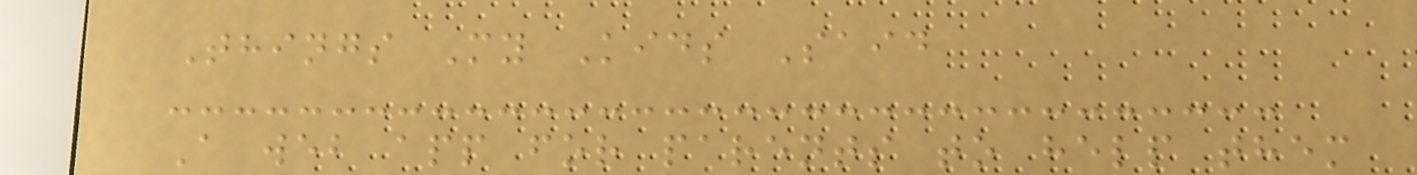Things My Kids Said
A web app for parents to help them
